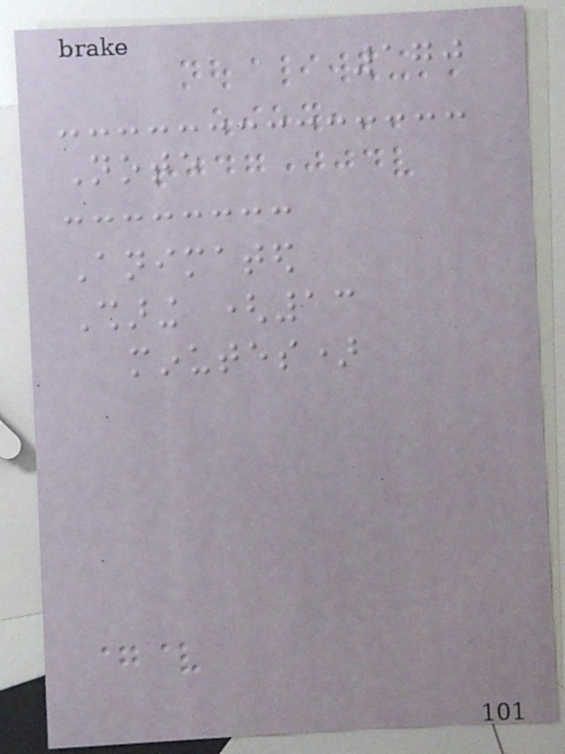170
Note
Animated
Sharing (13
minutes)
